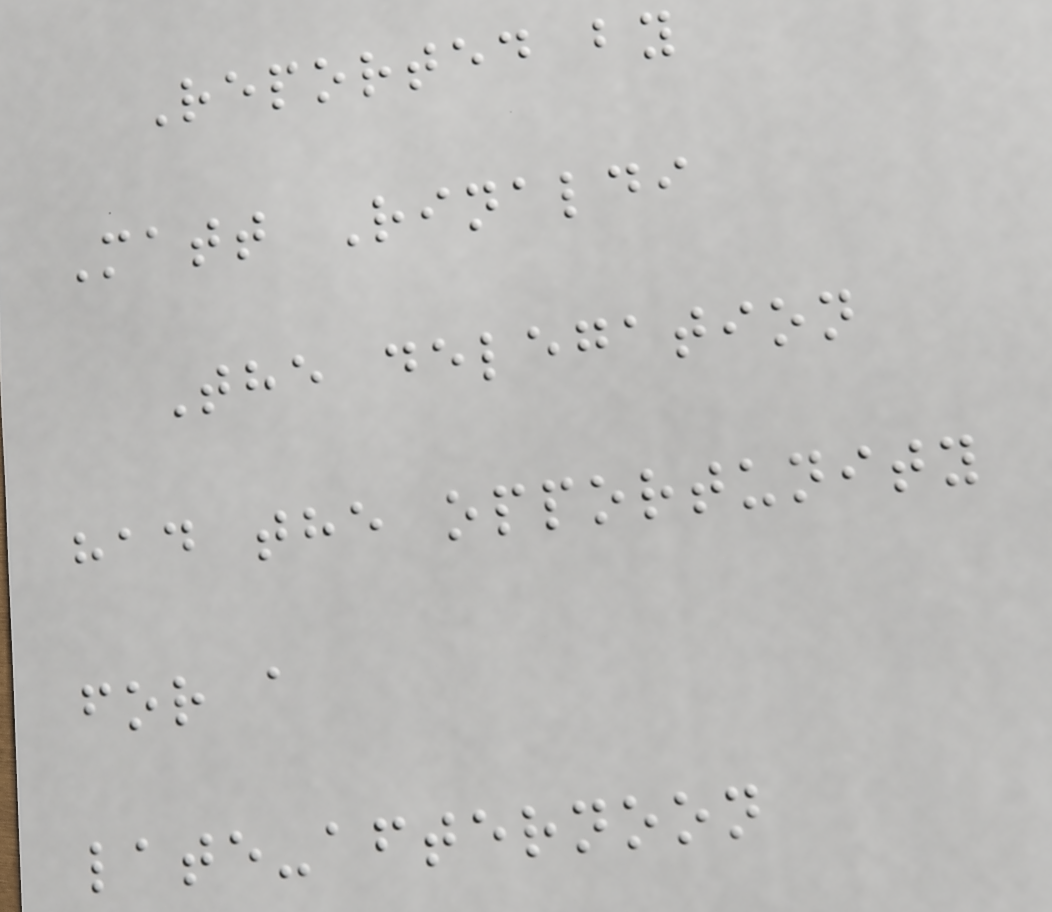Reported by
Matt Rinaldi
The delegation
had the opportunity
for a
late-afternoon
